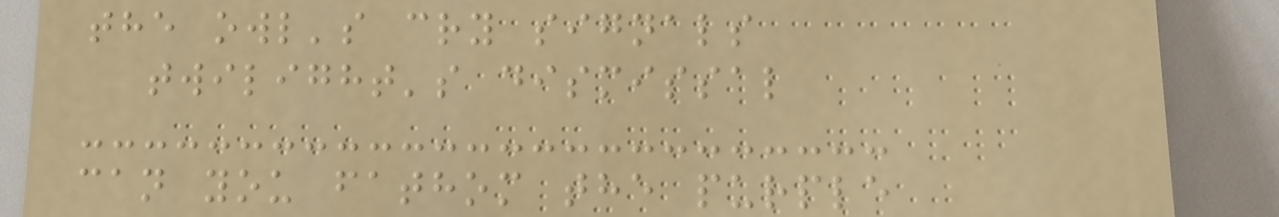the owl's cry signals
twilight's dismissal
can you fathom the purple
